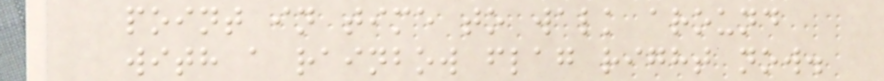point in time to walk around
with a rainbow flag right now.
